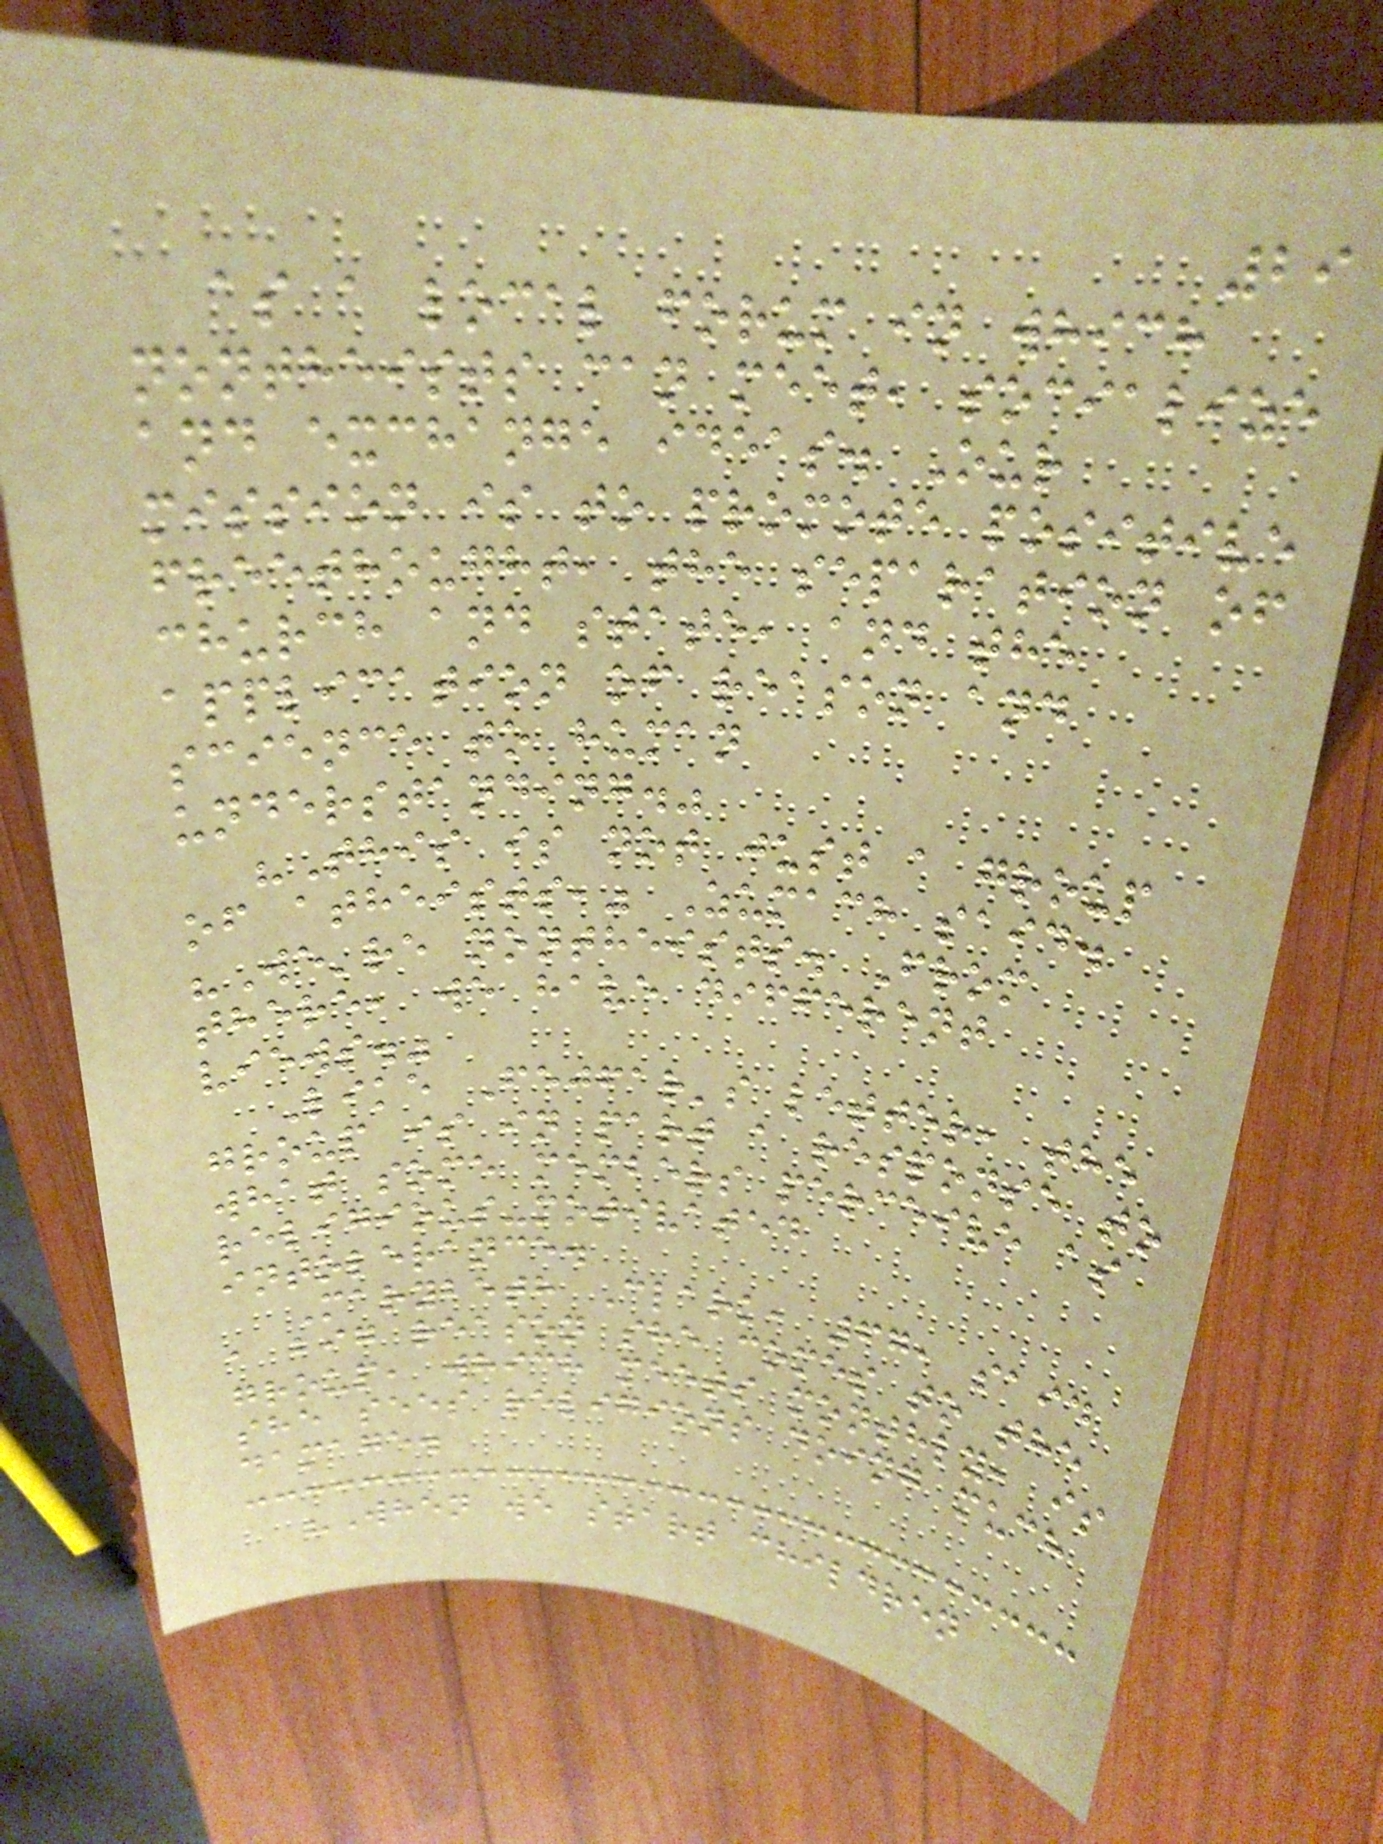29
as a local forum in which
nontheists can meet, socialize
and exchange ideas. Our
mission is to promote positive
freethought, the separation of
church and state, and the
application of reason and
science to human
understanding."
"This is not just a group
of atheists," Zumach said.
"We're nontheists. From
there, we have different
views."
Like Fejfar's letter, the
group is in part a response to
what some members perceive as
religious-motivated
intolerance.
Marybeth Clark, 67, said
a big reason she comes to the
group, which meets monthly, is
she sees religions doing much
damage.
"When we start children
